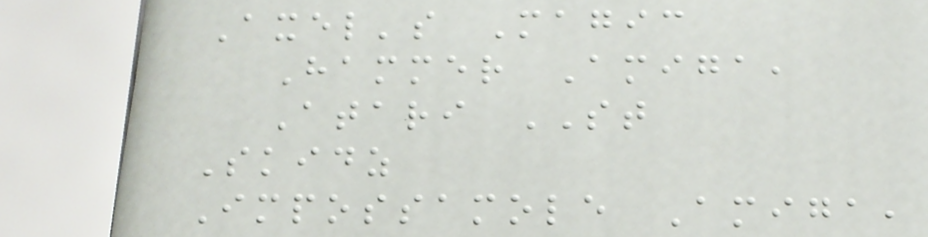Axel's Magic
Hammer Amiga,
Atari ST
Skidz
Impossamole Amiga,
